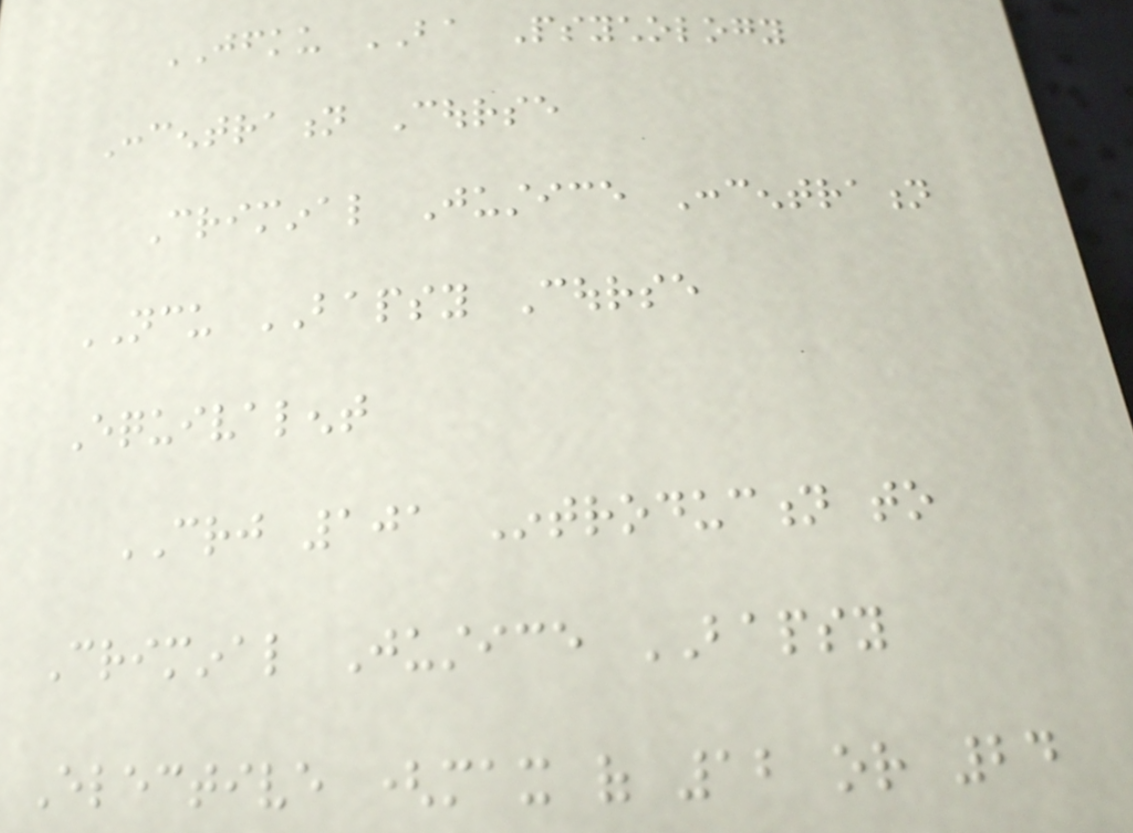JFKU BA Psychology
Concentration Course
Criminal Justice Concentration
NCU BAPSY Course
Equivalent
CRJ 101 Introduction to
Criminal Justice BAPSY
Elective (max of 12 or 24
